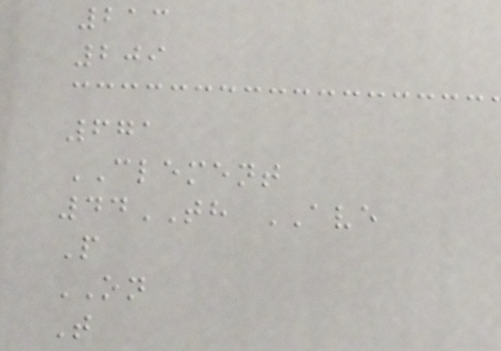213
209
671
CLEMENT
44TH AVE
P
ON
T
